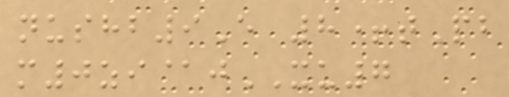nushb9E 8+tPb
m0zi@jXU7
